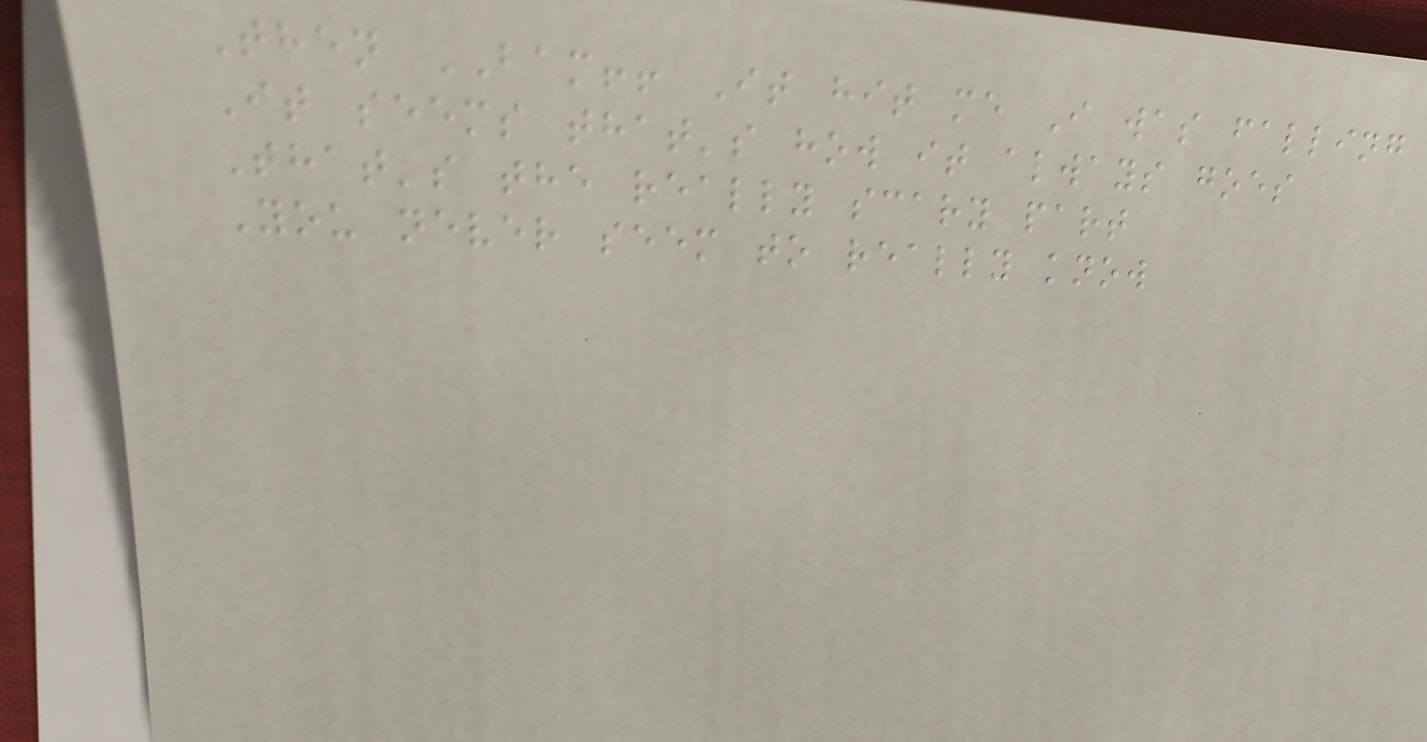Then BAM!! It hit me I was falling
It seems that's how it always goes
That's the really scary part
You never seem to really know
